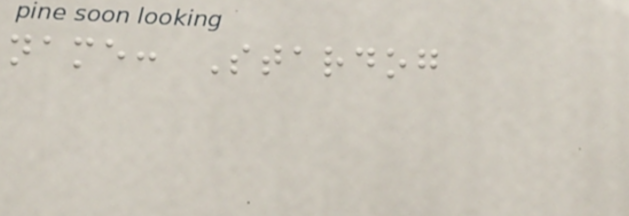name: Stardog
